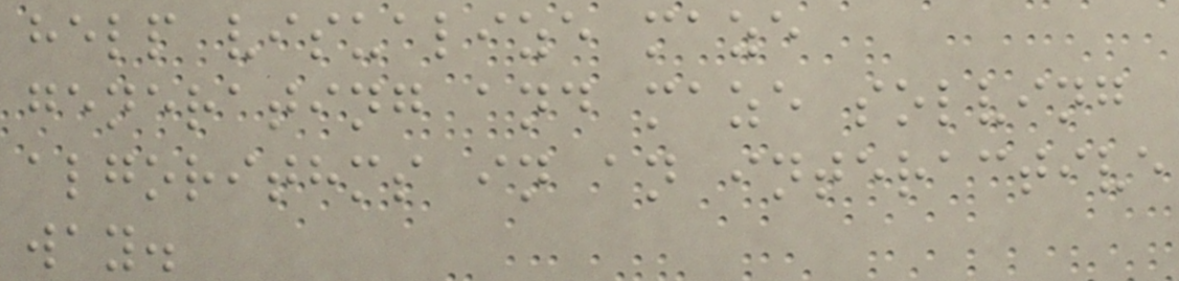help visualize maze
generating and maze solving
algorithms in an interactive
way.
